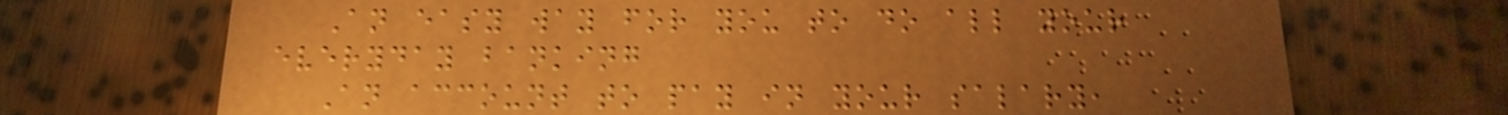An easy way for you to do all your
everyday banking
An account to pay in your salary,
